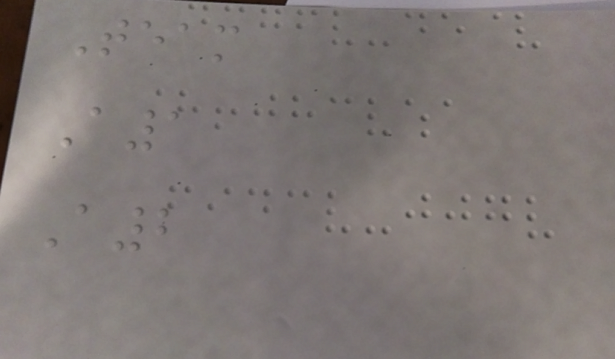Team
A1
A2
